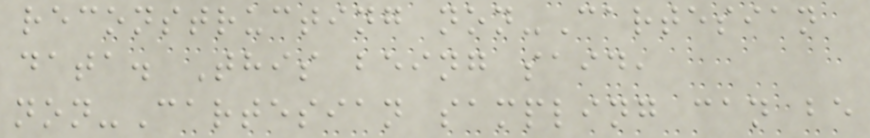reconstructing non-Cartesian
data. This being said,
non-Cartesian sampling can be
